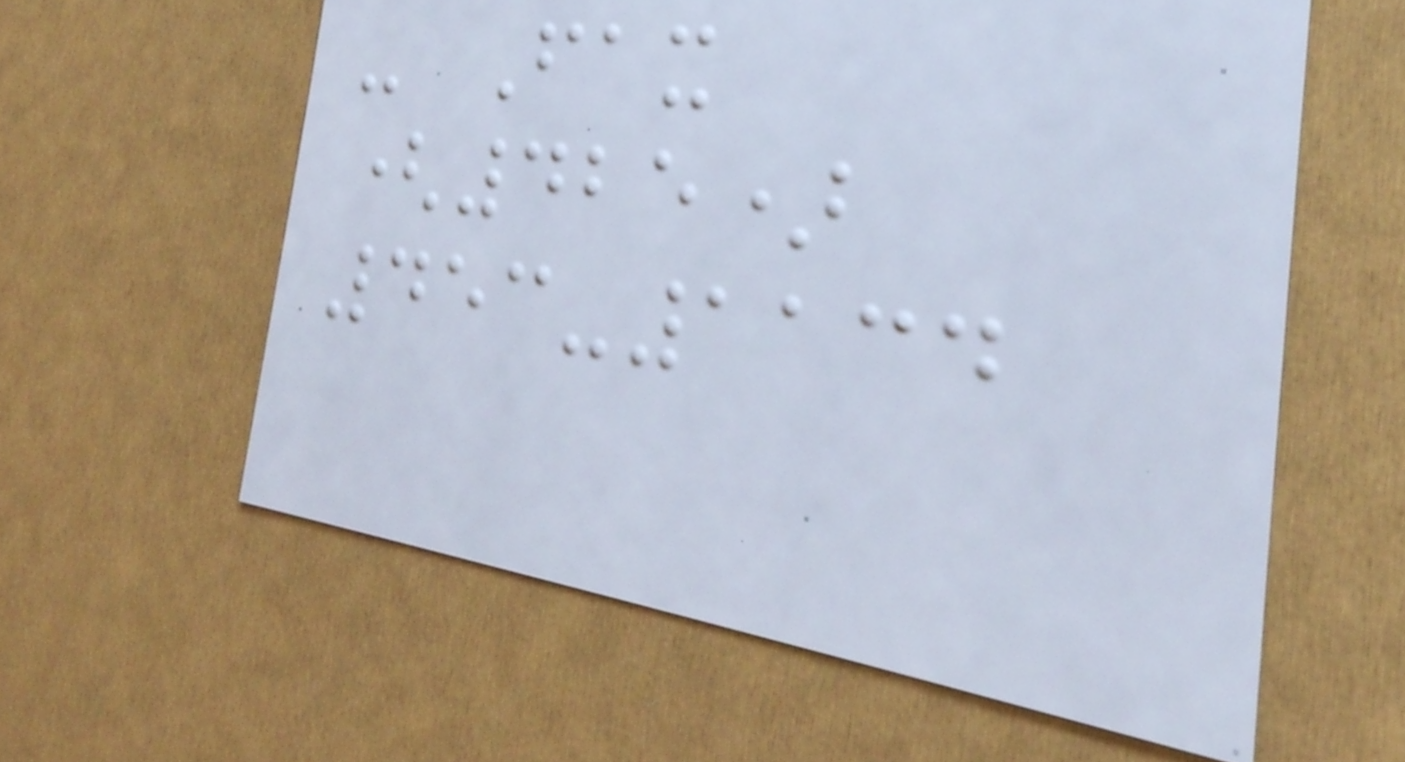- Fax
(425)
453-1134
